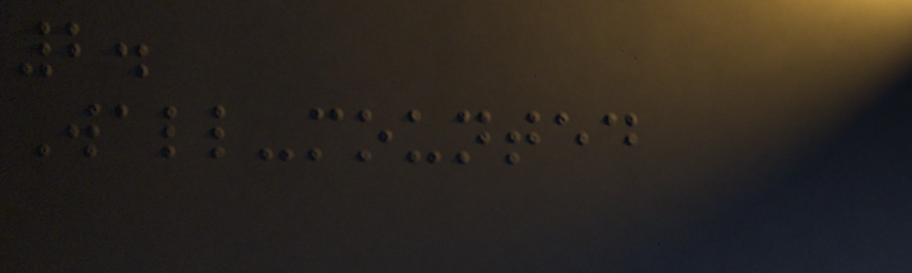2.
Wall-mounted
